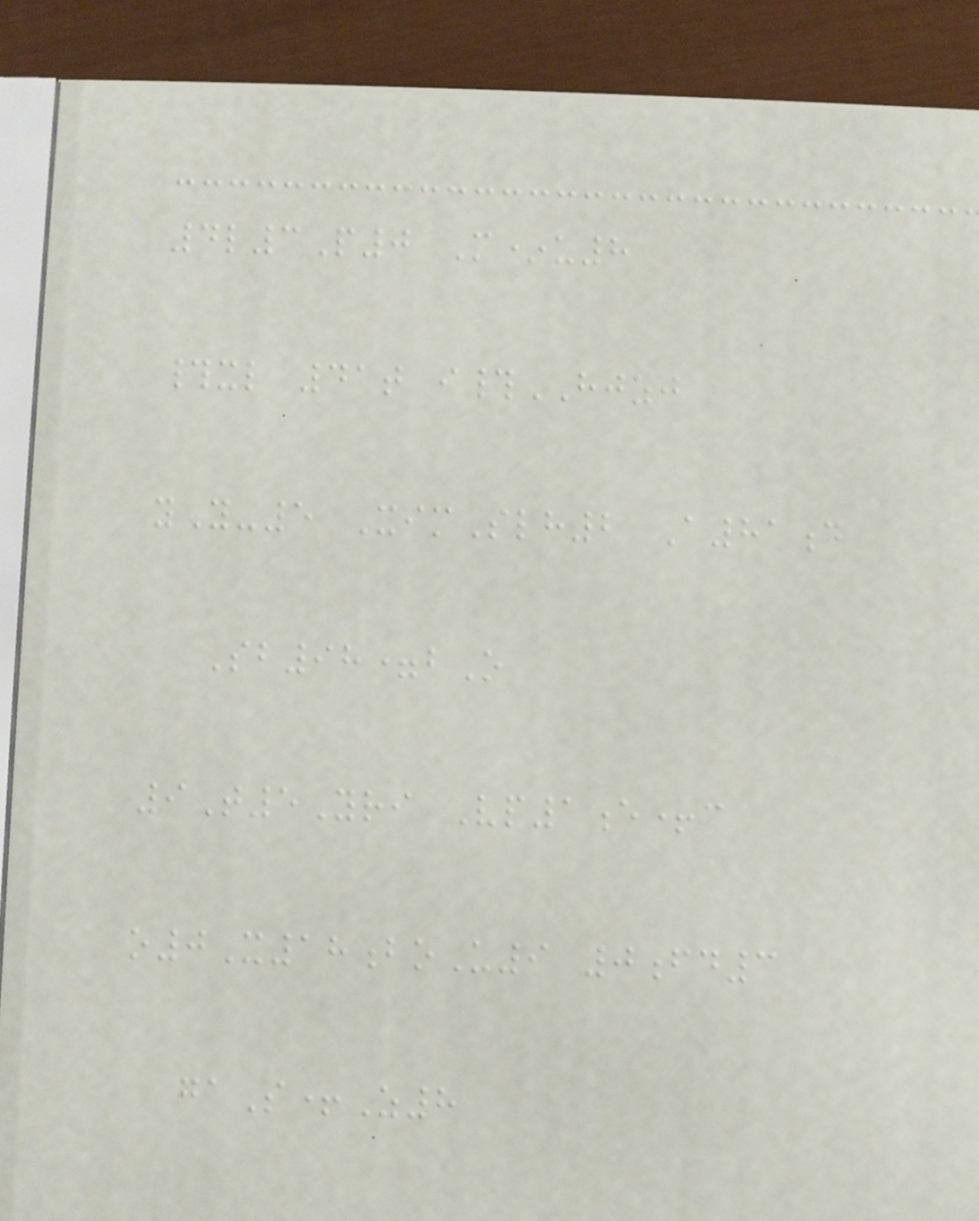4l3P0 M*u8
#xl 41t i#HJZJ
yY-5 XimSlh2 A81d
Sb98=bO
9T5Yri Vp1e+c
o0X18boU9 0fd3
gaS+Z8
